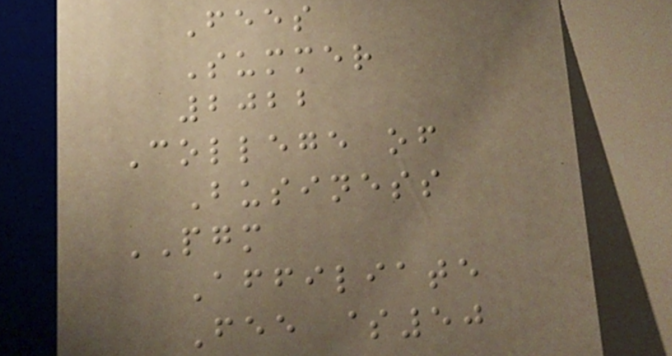Fees
Summer
2022
College of
Business
PGM
Affiliate
Fee $50
